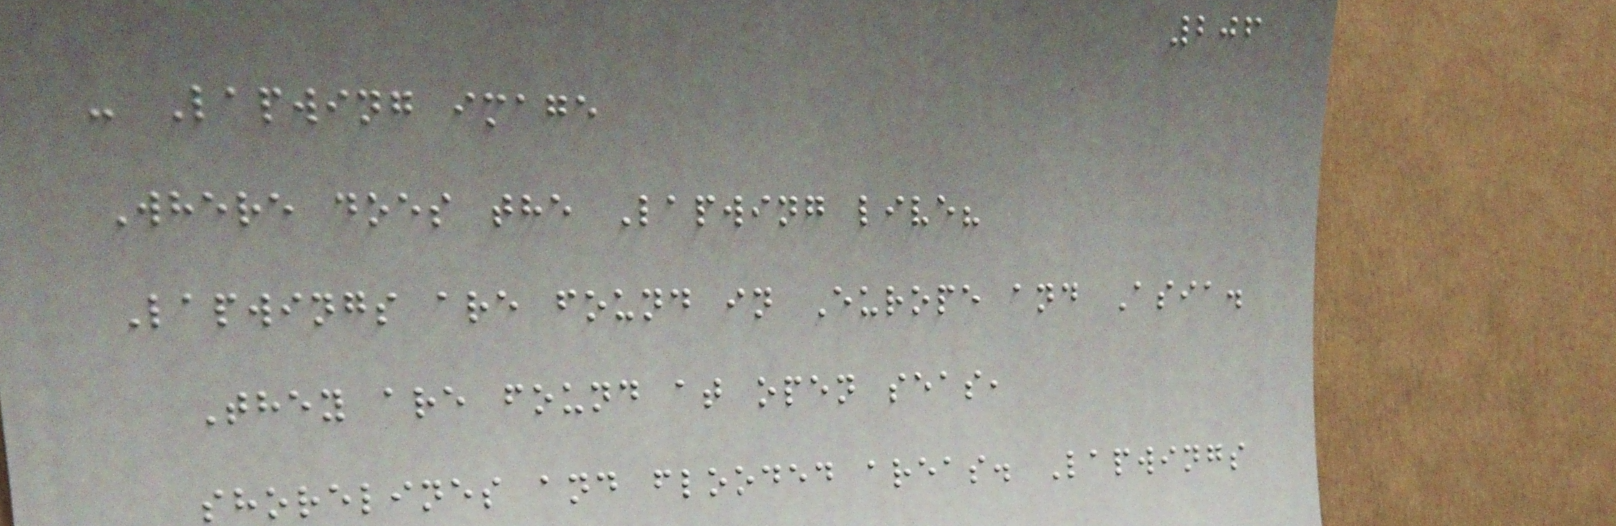206
- Lapwing image
Where does the Lapwing live?
Lapwings are found in Europe and Asia.
They are found at open seas,
shorelines and flooded areas. Lapwings
